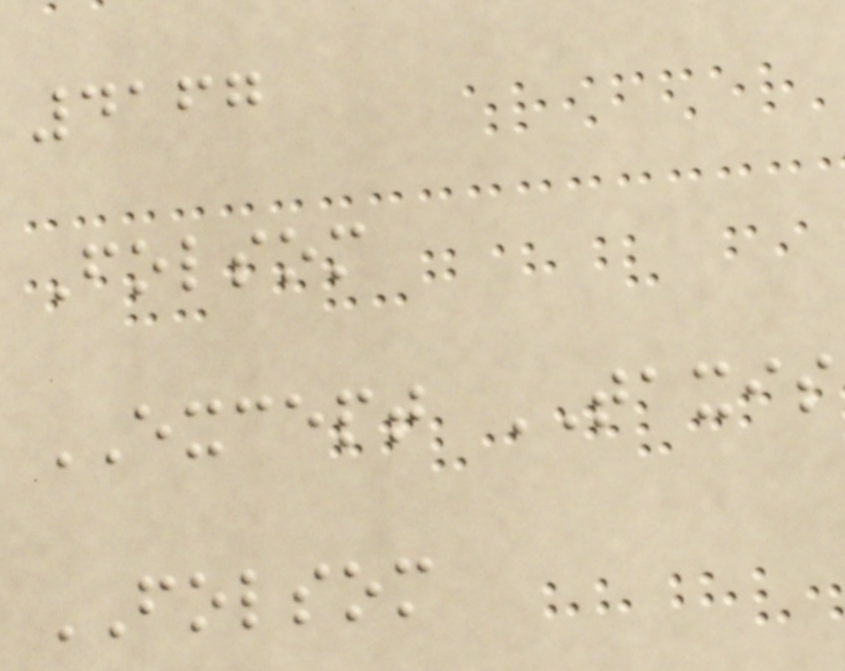4167
Folsom
EXCEPT TAXIS
FOLSOM
